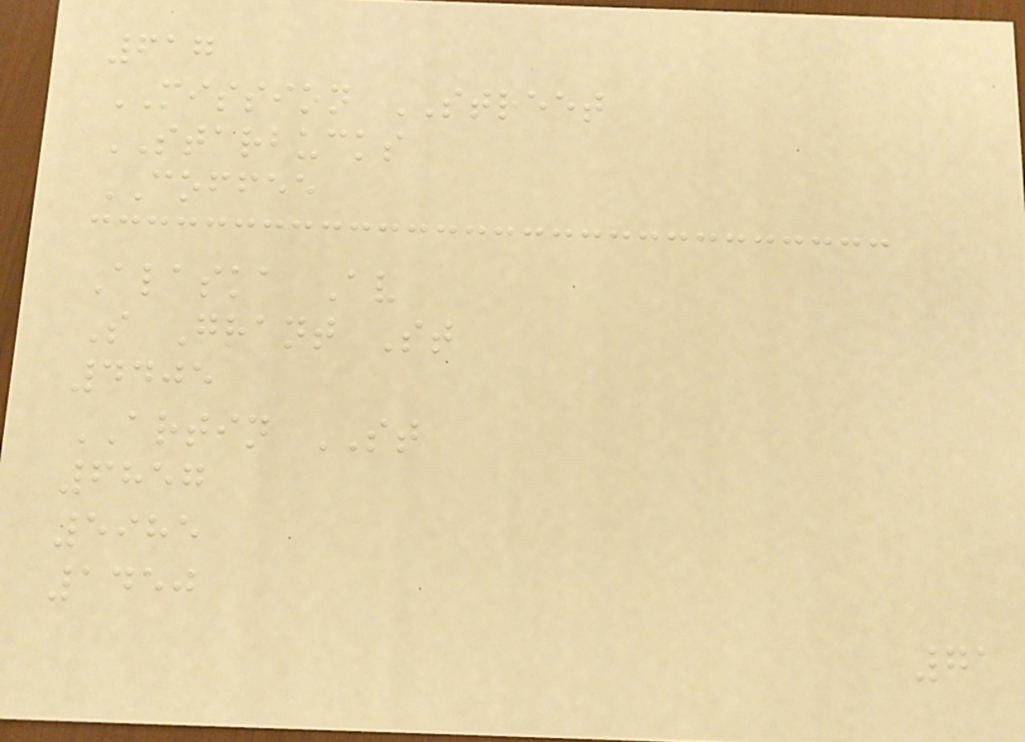617
MISSION STREET
STARBUCKS
COFFEE
Alaska Av
S Grant St
4405
ARTIN ST
6857
5985
1450
71
